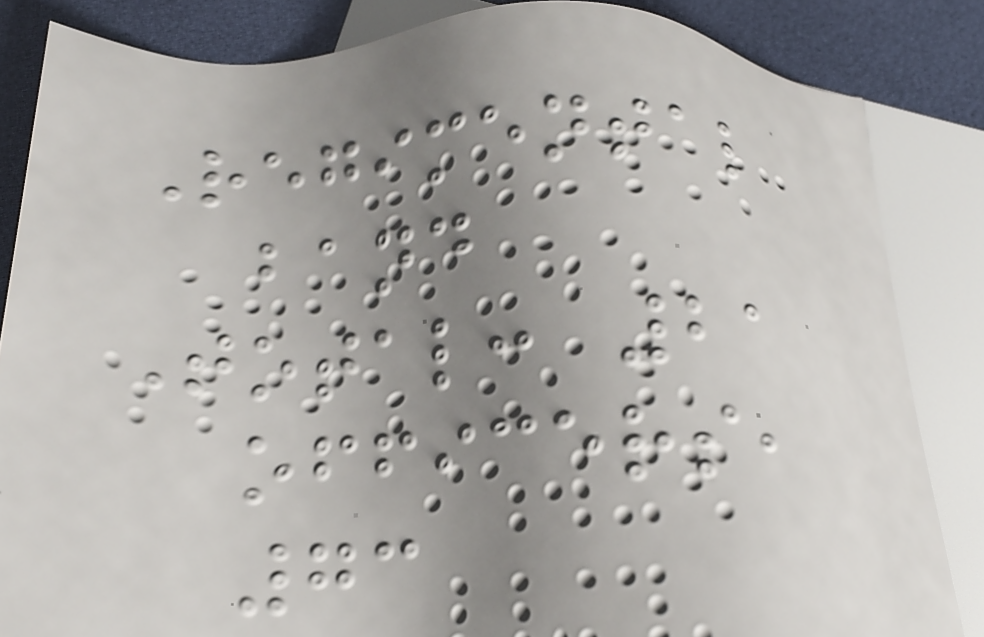Regimental
band
Total: 21
officers,
73
